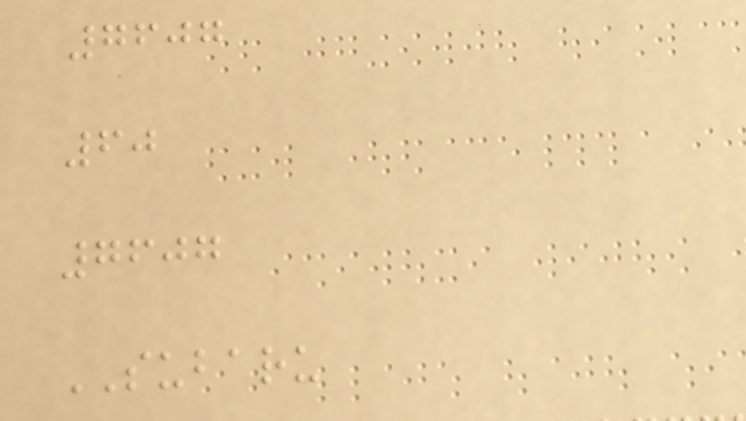7607
60
7607
SUBARU
